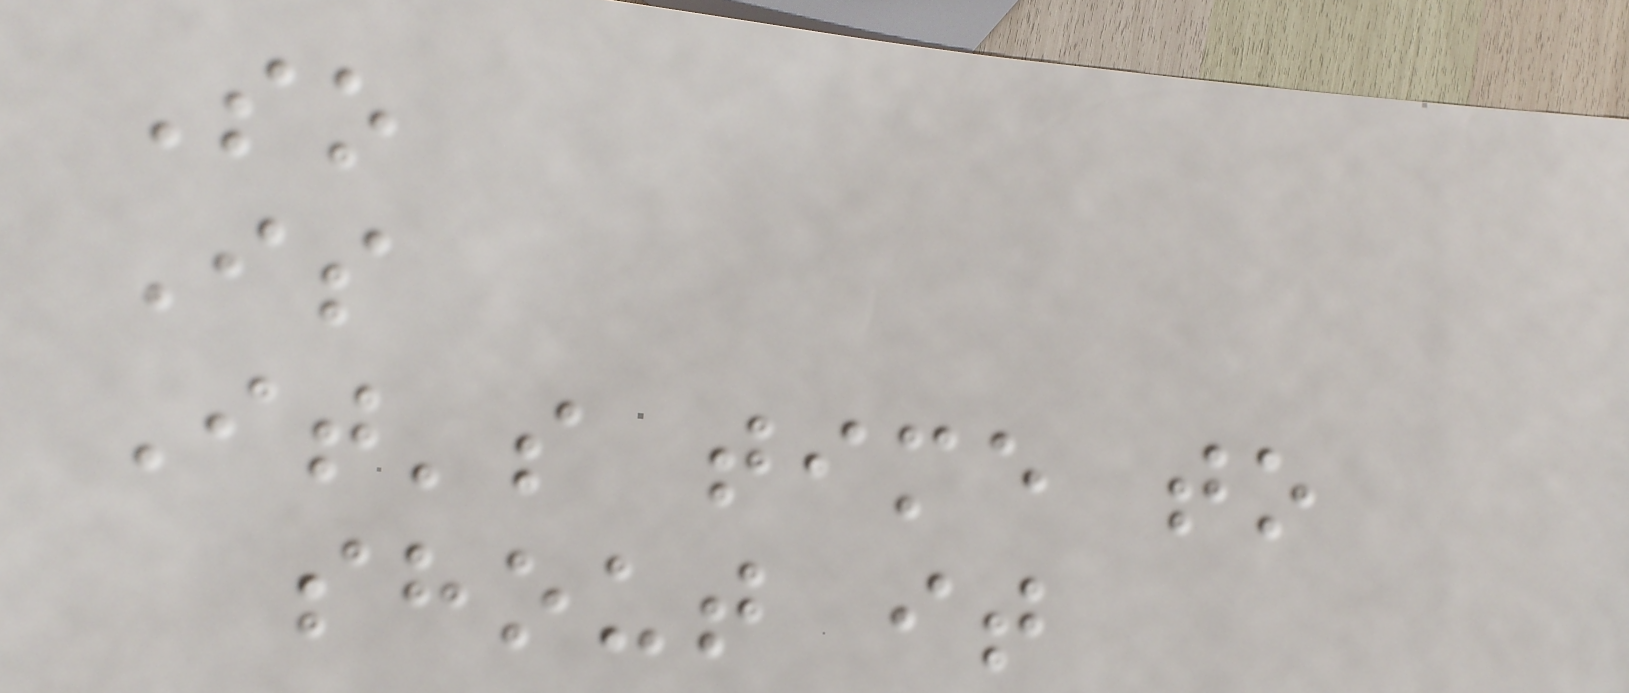So
Is
It's time to
shout it
